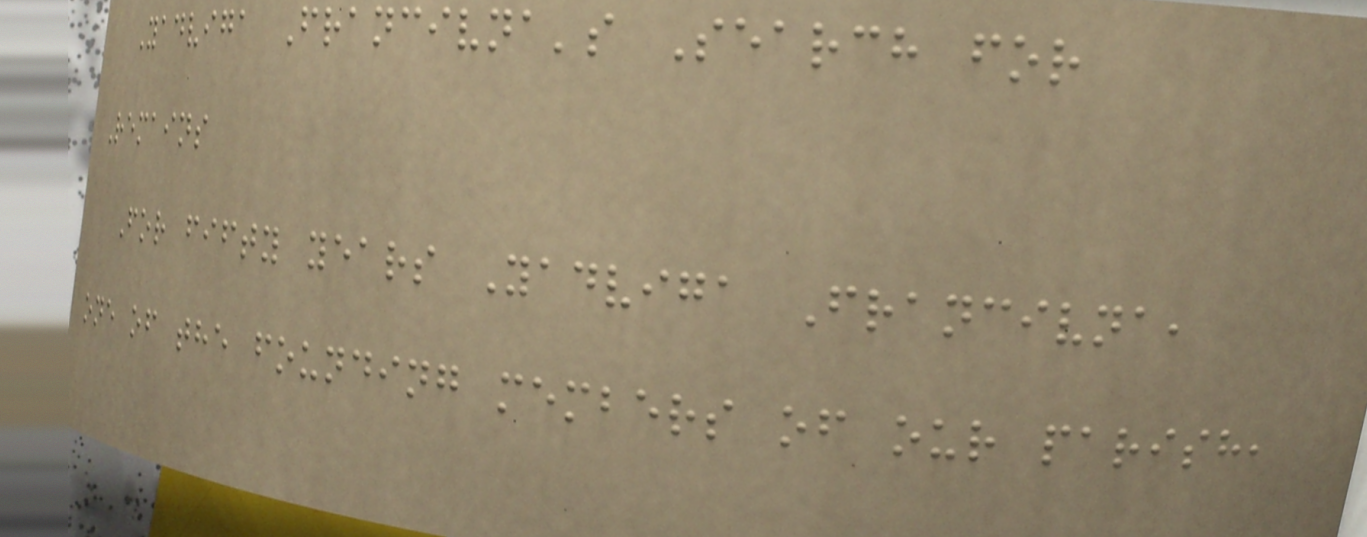Yadviga Francivna's Search for
Remains
For fifty years Yadviga Francivna,
one of the founding members of our parish,
